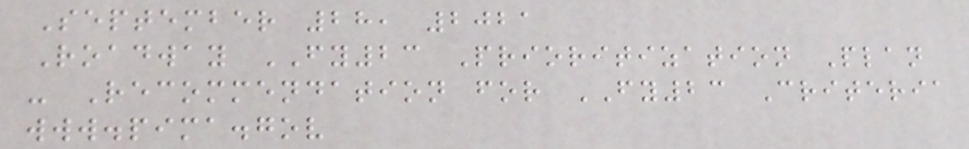September 28, 2021
Roadway FY23 Prioritization Plan
- Recommendation for FY23 Criteria
www.pima.gov
